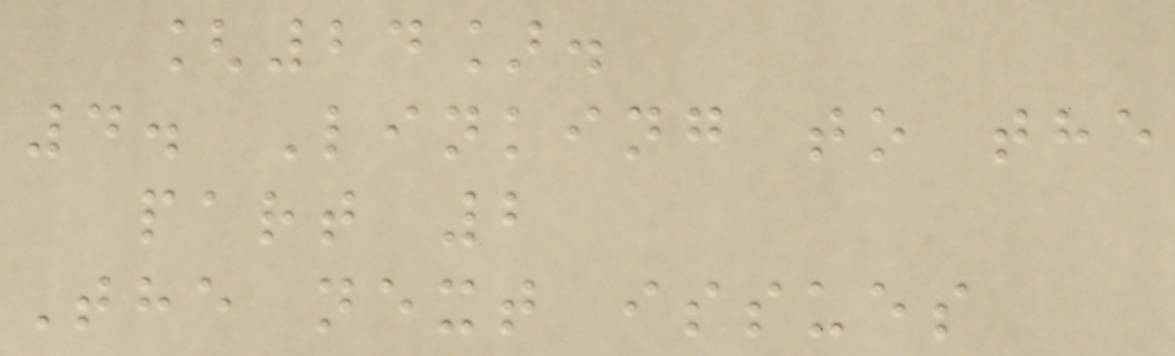[24].
4. Linking to the
part 2
The next issues
